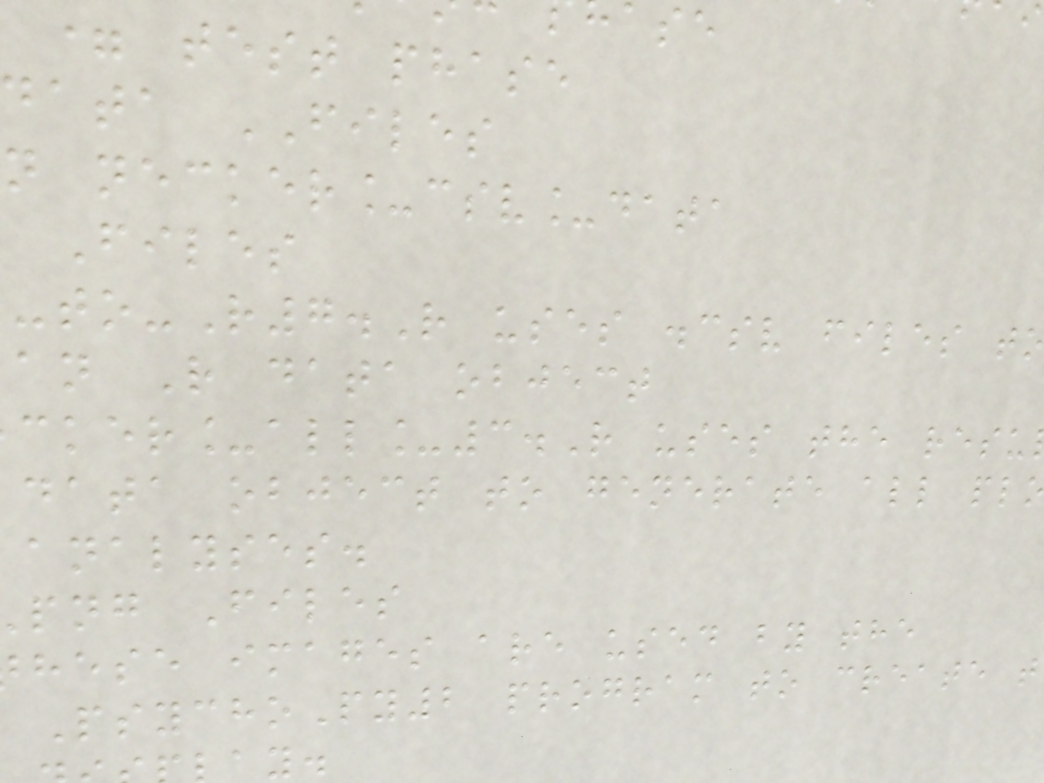= test phase
data FILES
n necker_csv_data
Files
-to-R7.R uses .csv files t
an R data object
cker_all_3.R uses the resu
data object to generate all pl
analyses.
png Files
hese images are used by the
PsychoPy2 program to create t
